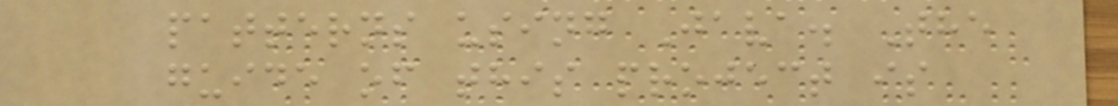patterns using Java. The
guide of this project is
